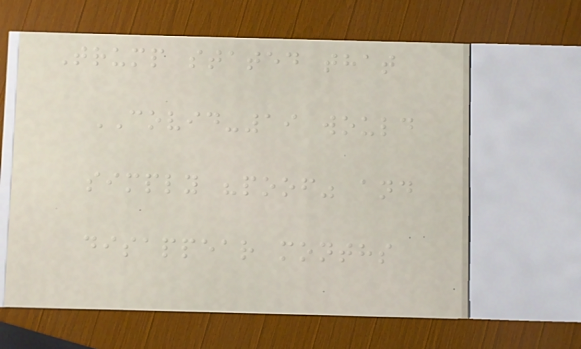Trump stated that
COVID-19 would
simply "poof" and
disappear months
